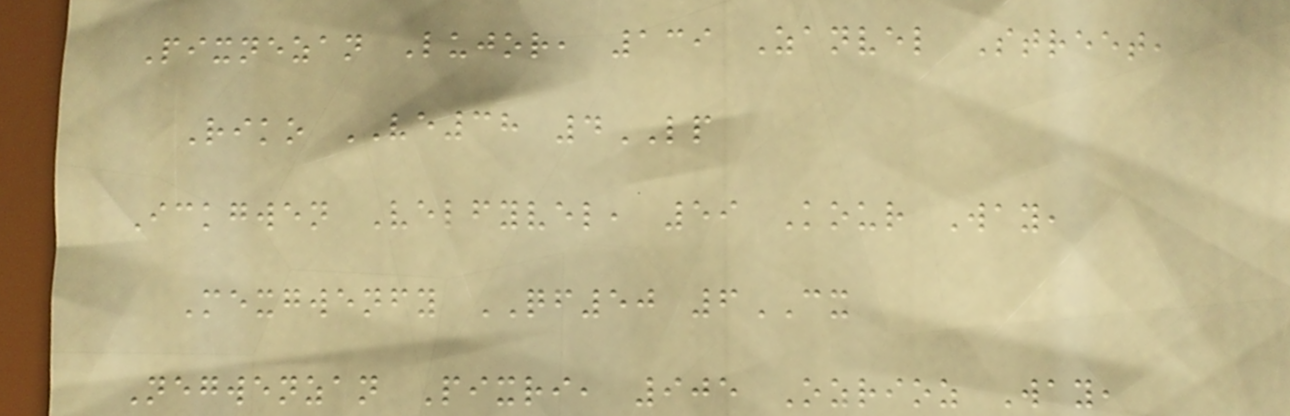Pixnezan Lujor, 139 Zanvel Street,
Riko VE38 4LP
Ickgwen Velfyvel, 59 Kour Way,
Mexgwenfy QF50 6CX
Negwenzan Pixri, 905 Ozrioz Way,
